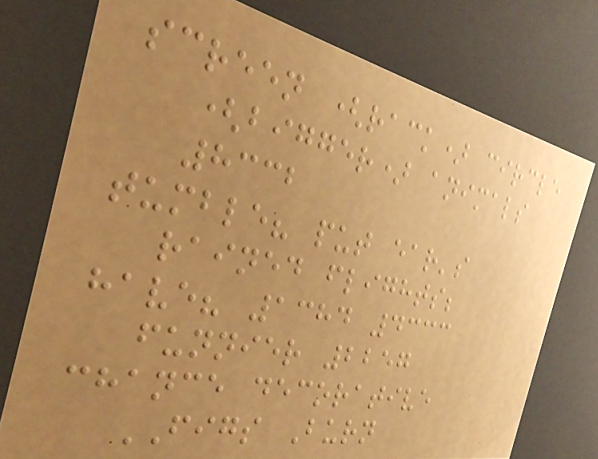screen (rack) circle
(bigger) animals
8332
tumble? put ear's
rained flights;
have? 1384 4333
funnier 2257
chance decorative
FIGS Burn
